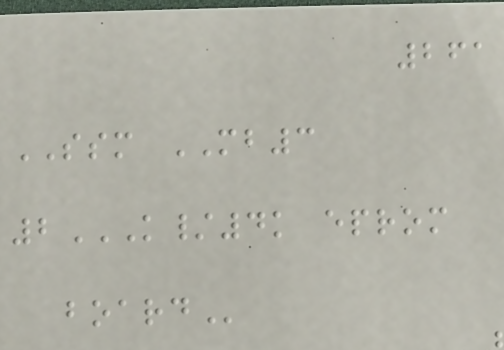261
SSM MB3
2K/4K EPROM
BOARD
